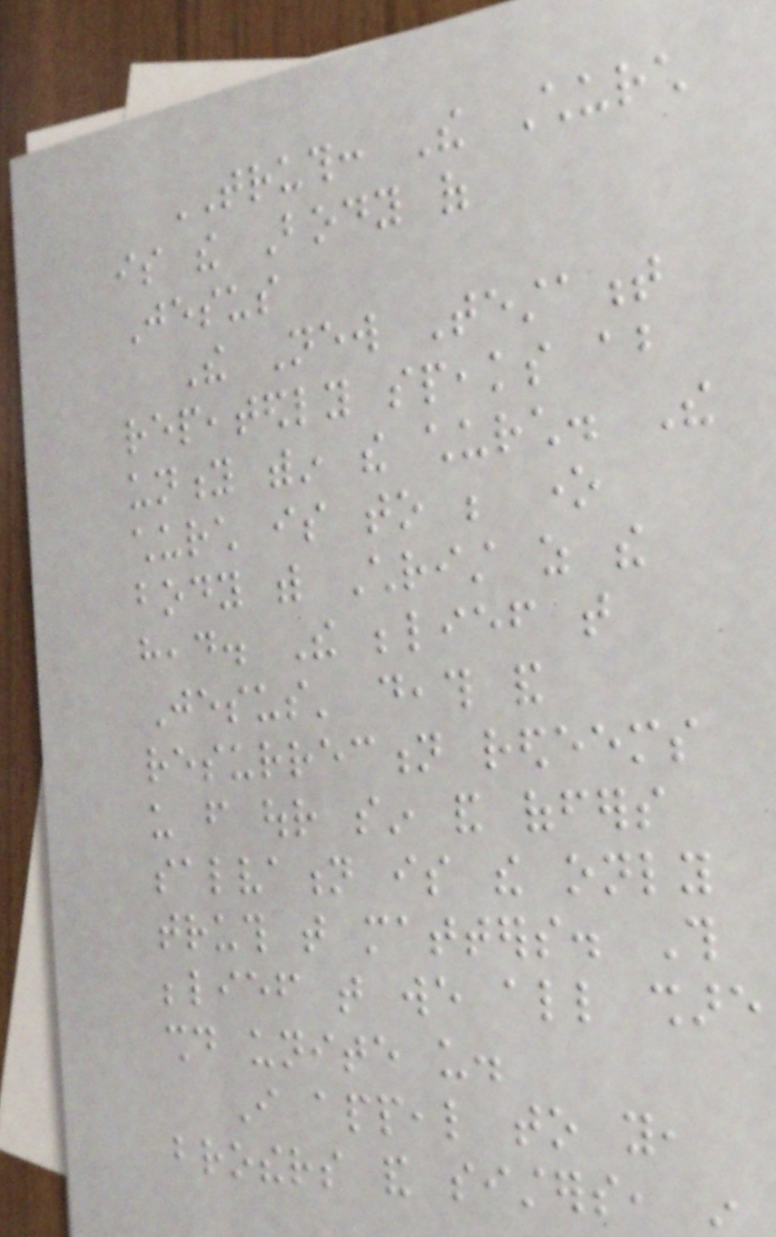TRUTH: The Church
is the Body of
Jesus
The New Testament
repeatedly speaks about
unity within the church. The
church is to be one
body with Christ as the
head. The belief that
Jesus' death and
resurrection redeems
us from our sin and offers
salvation is the only
truth that matters. This
belief that we all share
should unite us.
I appeal to you,
brothers and sisters, in
